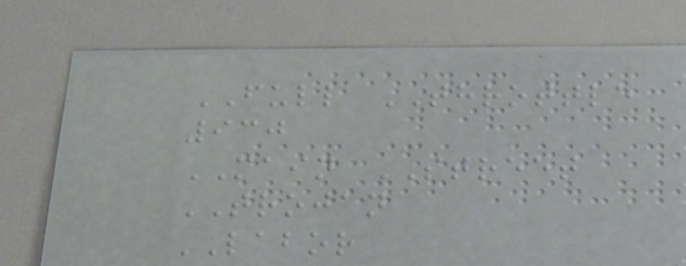FULL THROTTLE
930
MAIN STREET
TROJAN
LABOR
